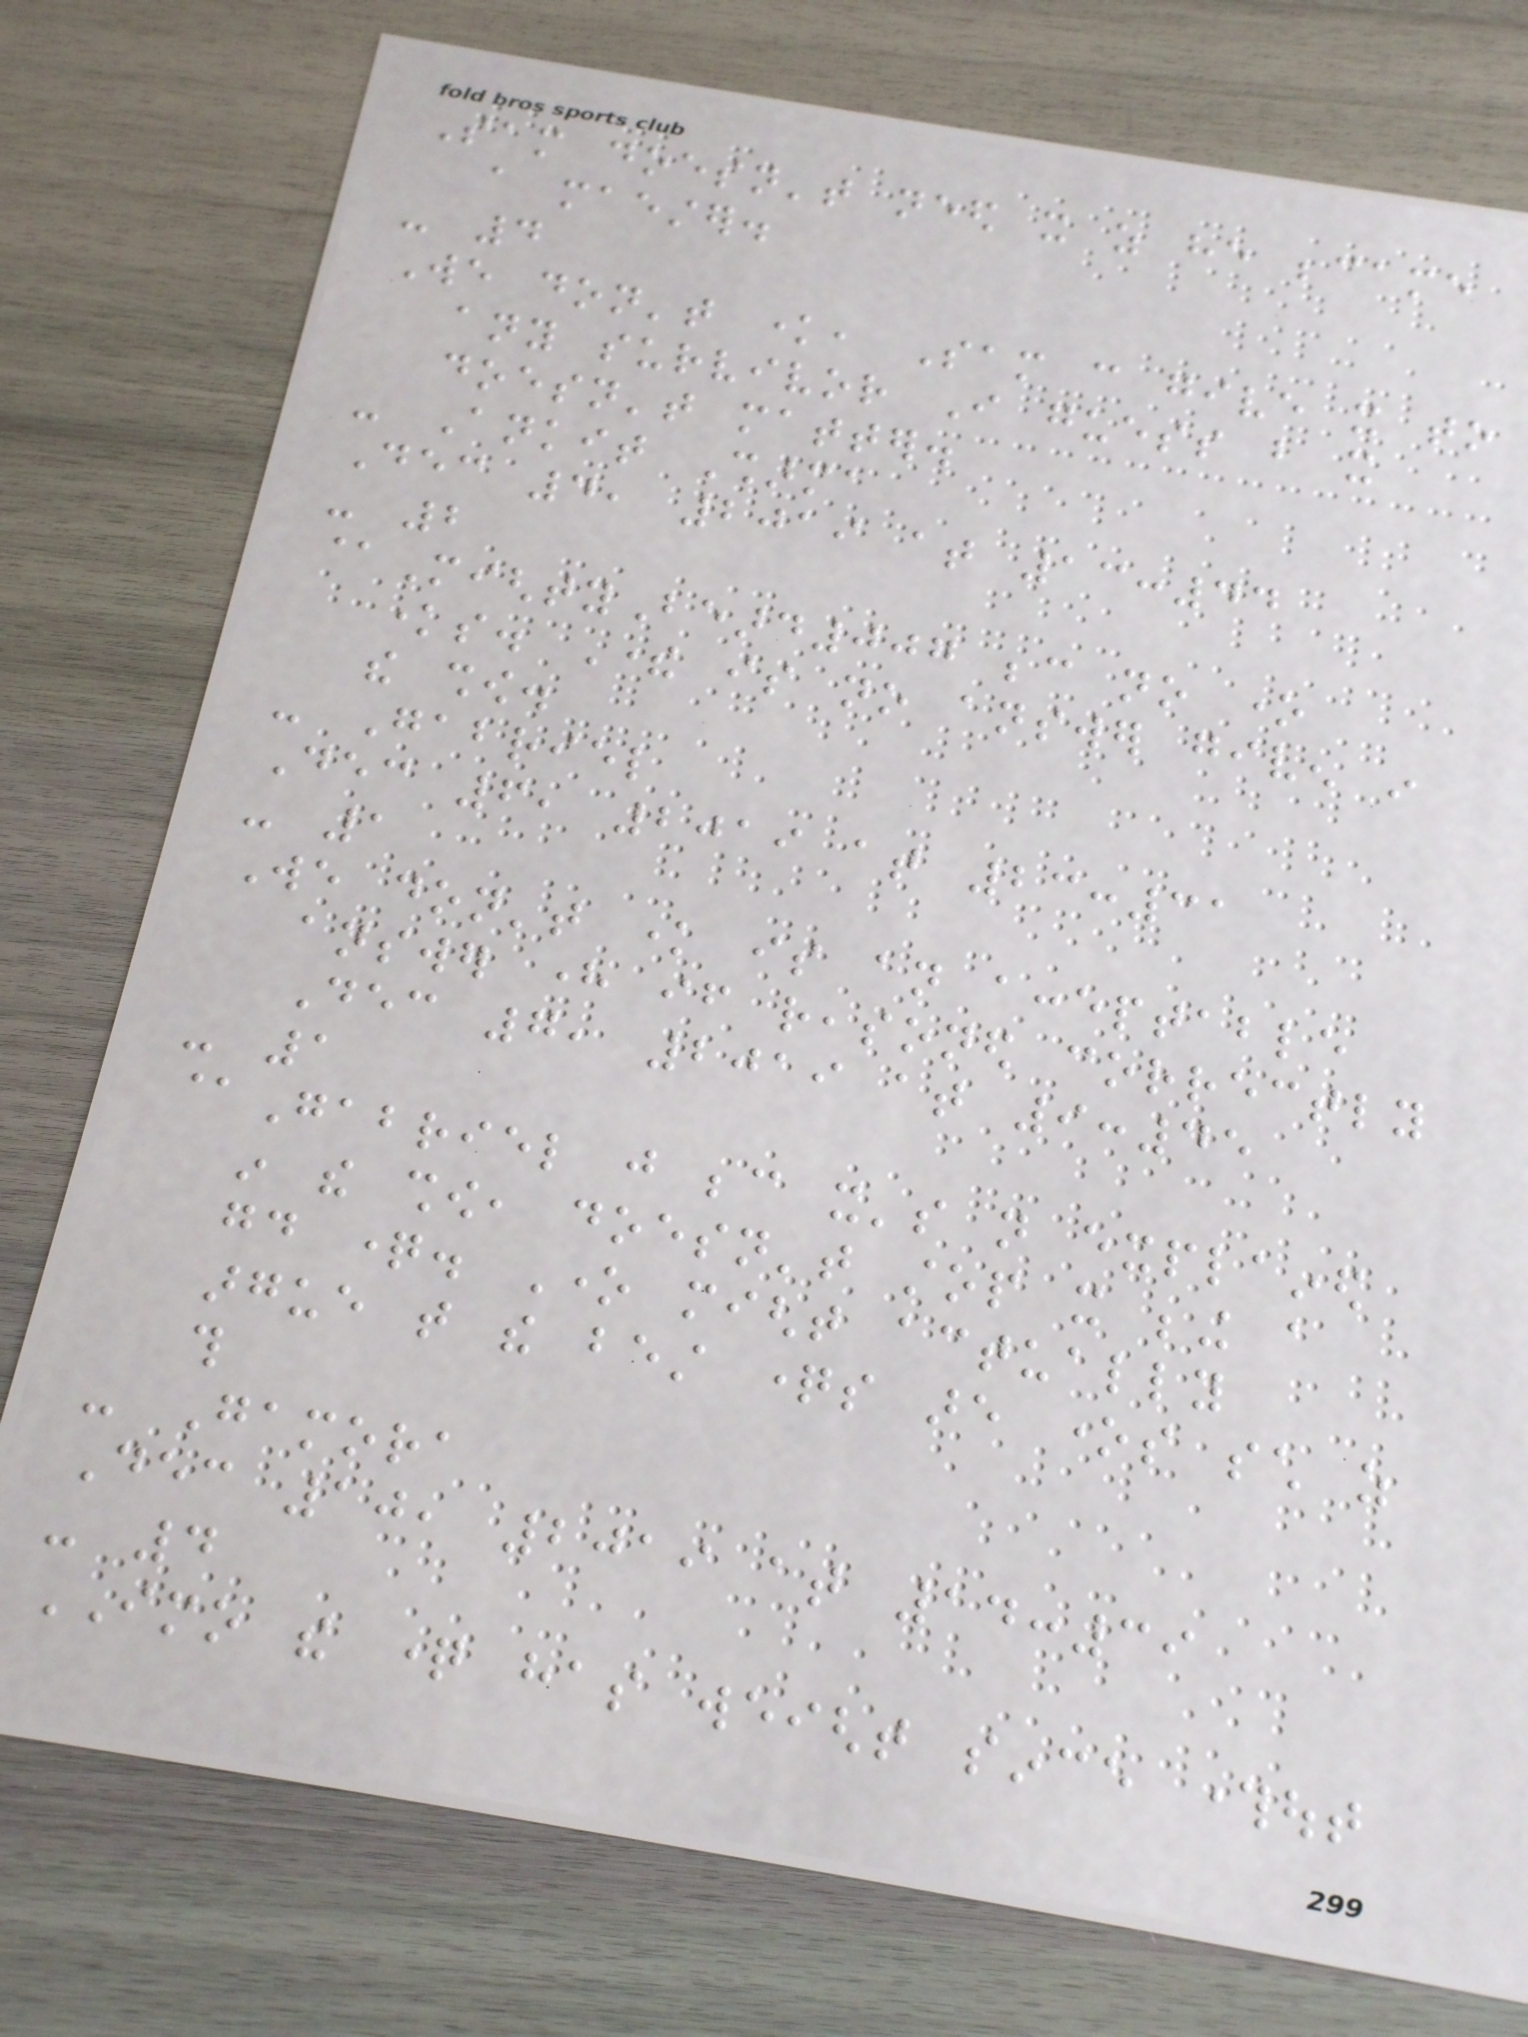Sam doesn't need it as he became
a maester.
- 4
We don't know, Sam can give it to
any survivor I guess but it
doesn't matter.
- Ankit Sharma
Dec 4, 2019 at 13:44
- 2
@MightyBeard007 because no one
knows. There is no answer given in
the show.
- Gabriel
Dec 6, 2019 at 23:31
- 1
We don't know is an acceptable
answer here if reasoned correctly
Dec 7, 2019 at 9:45
- 1
@Gabriel just because it's not explained
in the show, doesn't stop it being a
good question. One might actually
argue that the best questions are ones such as
this
- Gamora
Dec 10, 2019 at 14:39
- 4
IMO the question has weight since throughout
